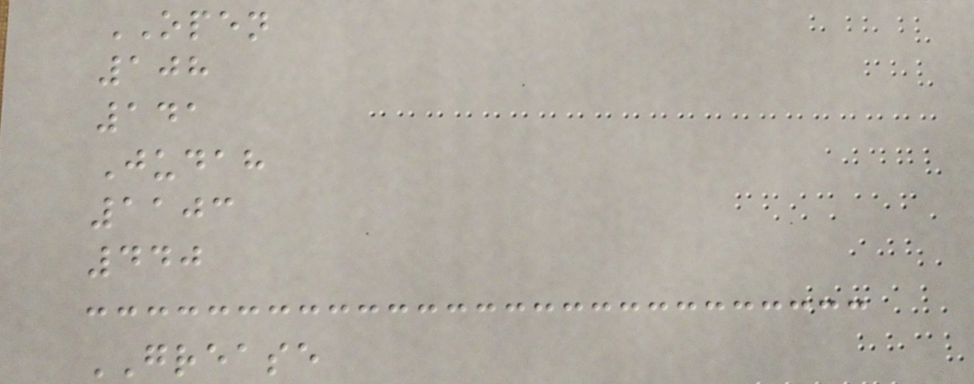OPEN
108
141
Judah
1103
440
GREASE
